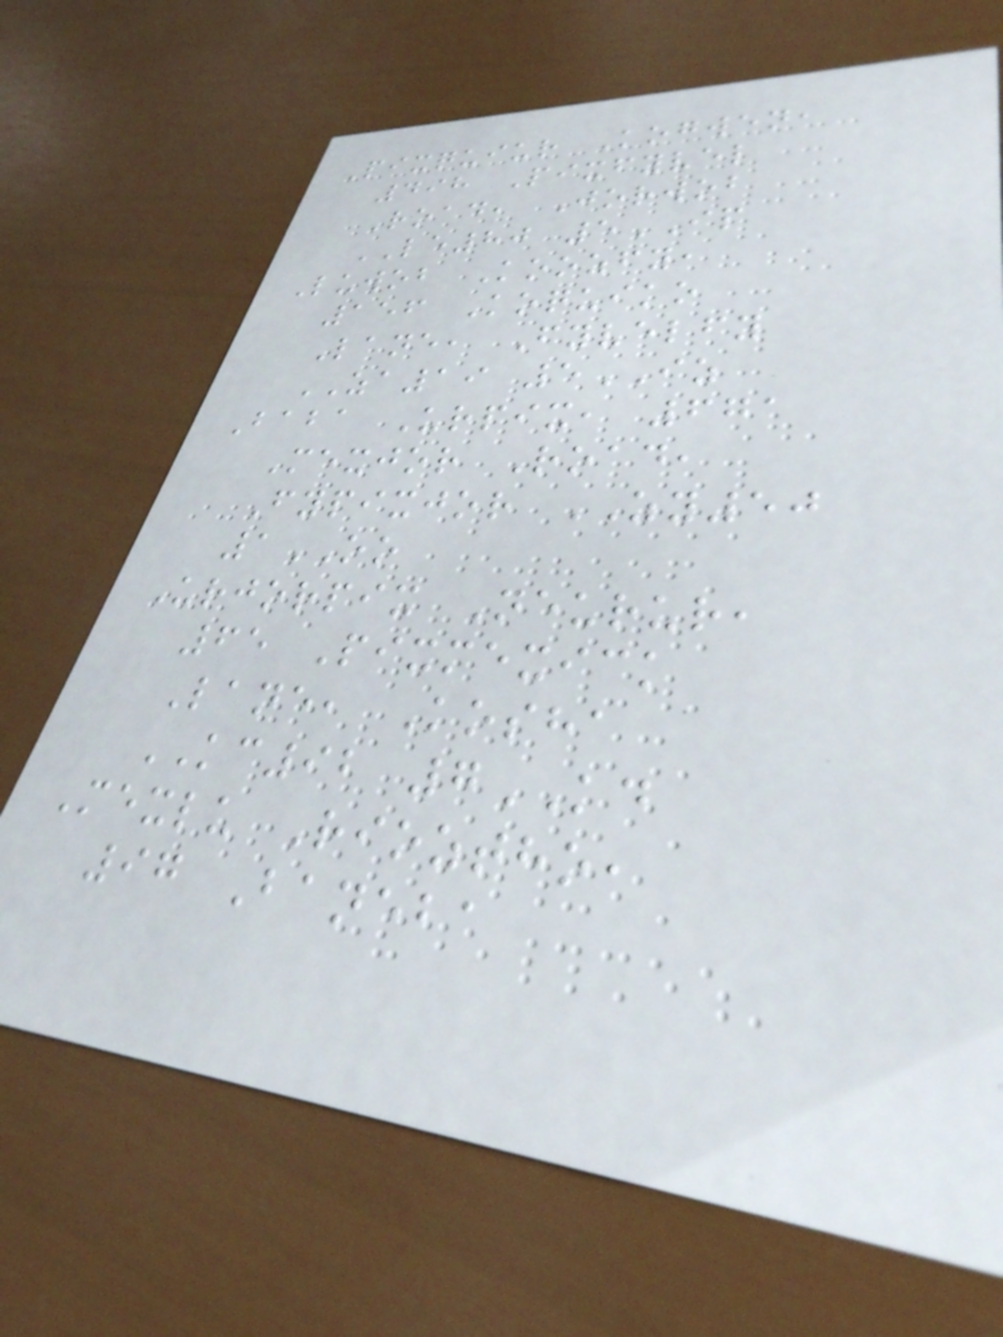Pixquiur Kogwen,
498 Pixfyvel
Road, Jorwob
LE80 5IP
Luwob Koozfy,
156 Koquiko
Lane, Fyvelfy
ZA19 5IZ
Baba Urpix, 671
Mexjor Road,
Fypixjor ZY50
1OO
Urjorpix Neurur,
65 Pixmexick
Lane, Kosha
KC92 7KD
Mexlu Rioztho,
97 Baneba
